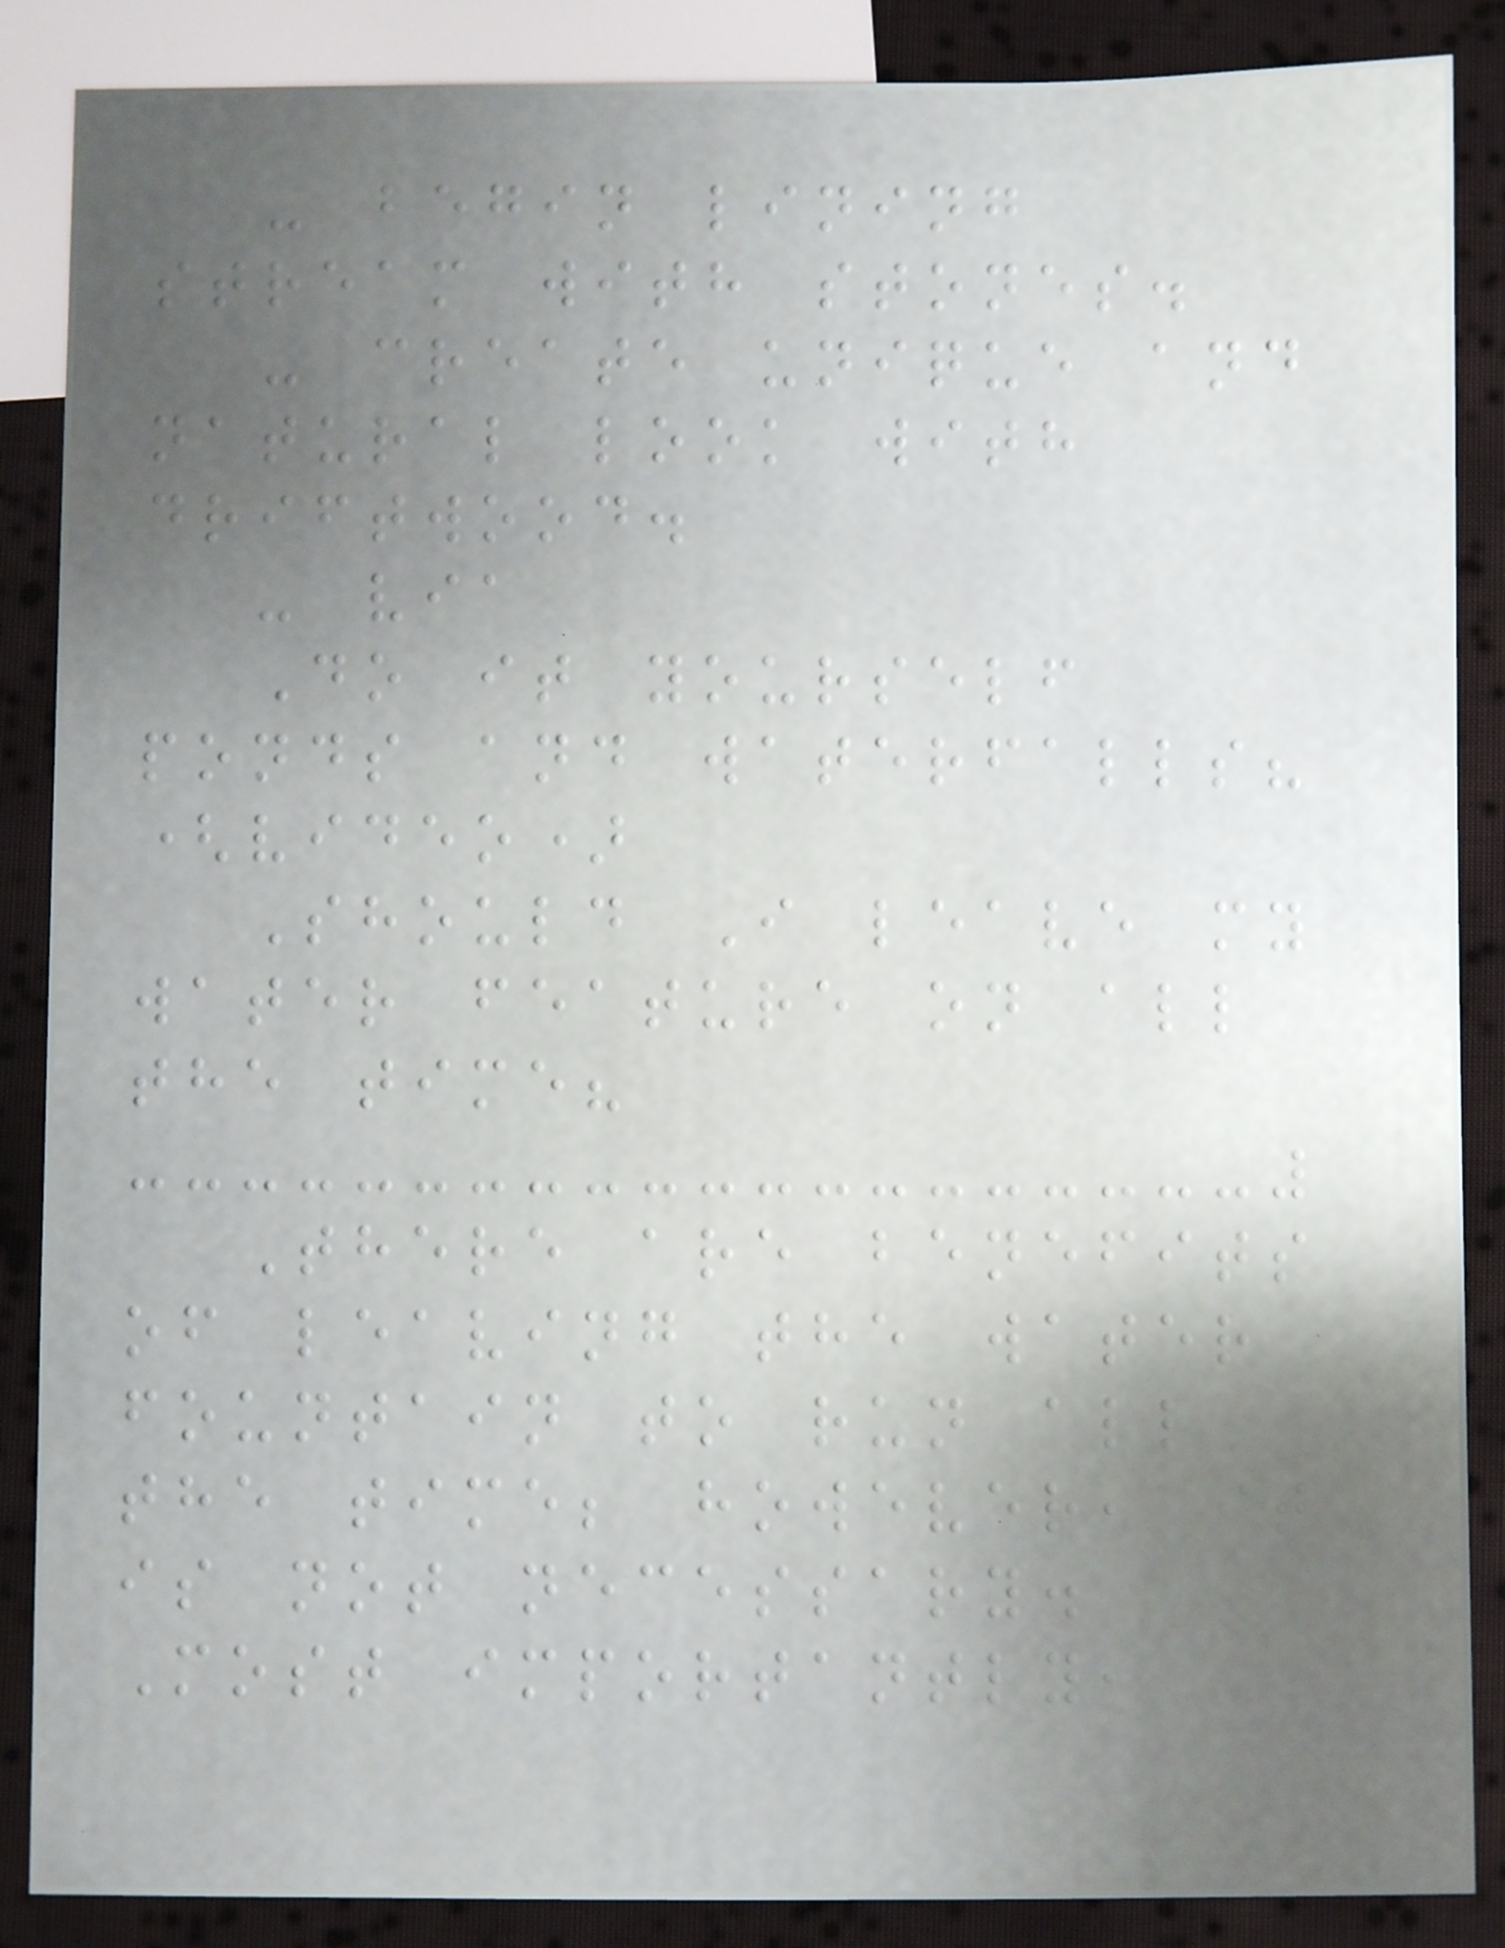- begin lining
stream with stones.
- create unique and
natural look with
driftwood.
- via
Do it yourself
ponds and waterfalls?
(video)
Should I leave my
water feature on all
the time?
There are benefits
of leaving the water
fountain to run all
the time; however, it
is not necessary.
Most importantly,
